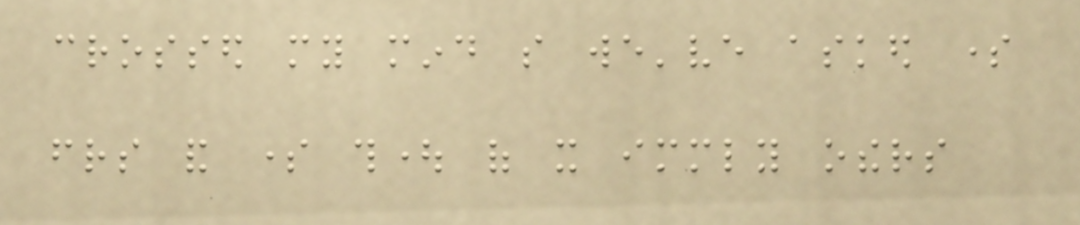crossed my mind so we've asked some
friends and some thought of it immediately others
